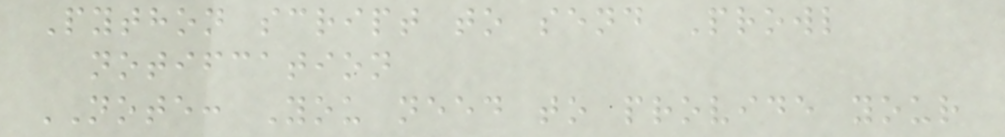Python script to send Prowl
notifcation
NOTE: You need to provide your
